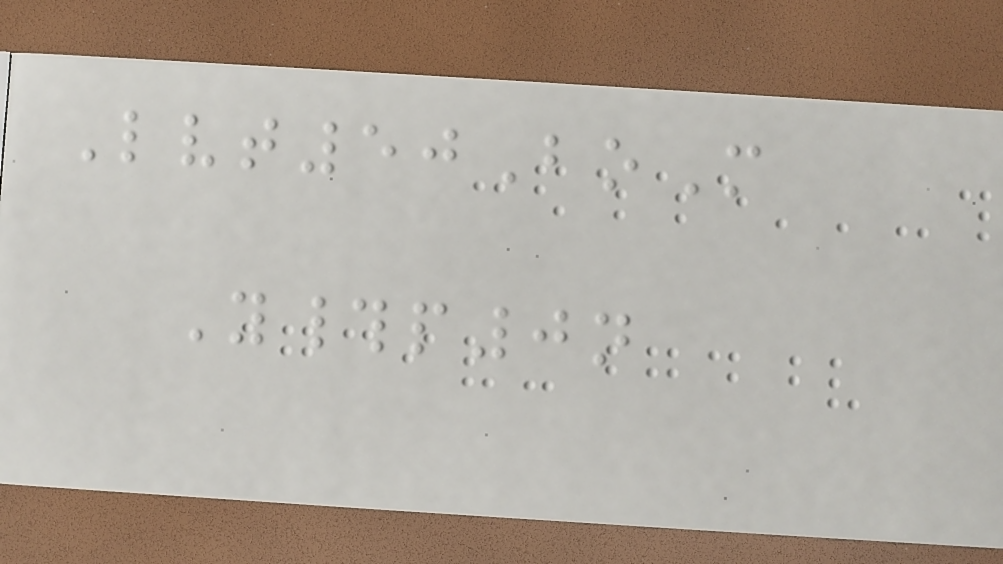Lvt50BoM
Y#p0n
